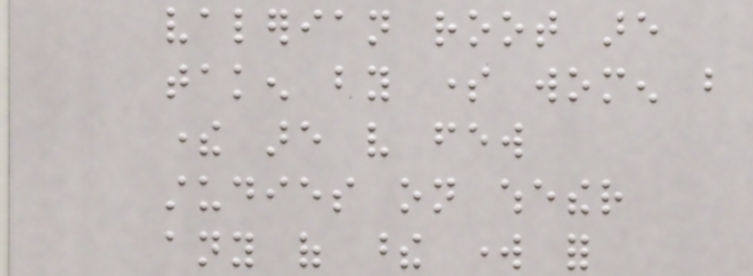valerian root are
taken by some women but
there are very few
studies on whether
any of these work for
